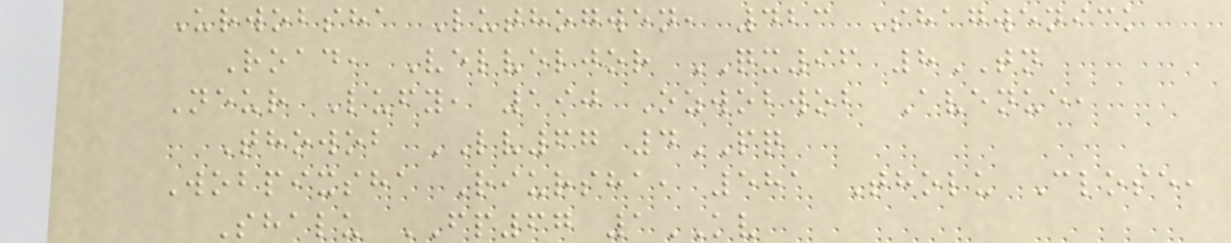Urwobsha Luthogwen, 423 Shagwenick
Road, Velveljor QX96 8TN
Neur Lufy, 190 Ozwobwob Avenue,
Thowob LV67 4PQ
Wobpixsha Riursha, 581 Tholu Close,
Shalu FP67 1KV
